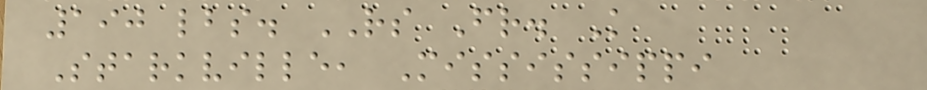190 lbs. RS Fr. K
Starkville, Mississippi
